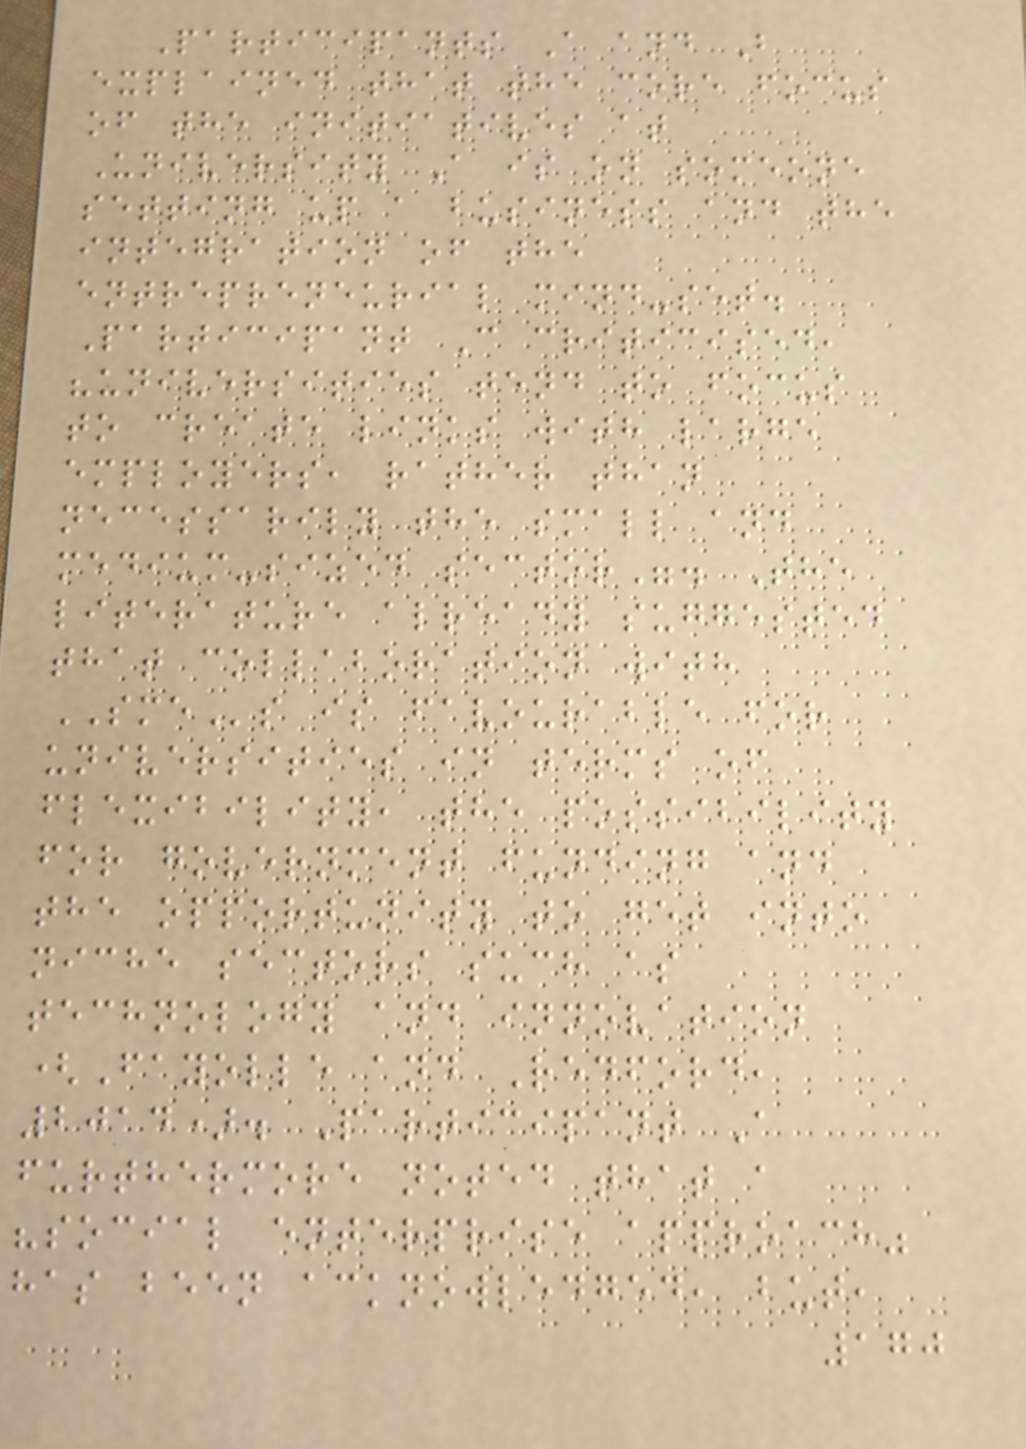Participants A and B
explained that the core focus
of the initiatives at
University A is on someone
setting up a business and the
integration of the
entrepreneurial mind-set.
Participant C criticised,
"universities tend to focus
to create links with large
employers, rather than
necessarily the small and
medium-sized sector". The
literature already suggested
that collaboration with
SMEs is favourable for
universities in terms of
flexibility, the possibility
for government funding and
the opportunity to get into
niche sectors such as
technology and innovation
(Fayolle and Redford,
2014). Participant A
furthermore noted that a
"social enterprise approach"
has been acknowledged, but,
170
